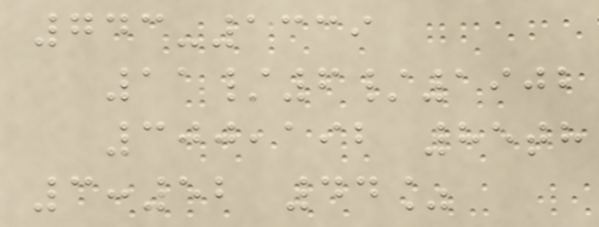743-1339
11/6/1902
300,192 85th
3:52 44%
